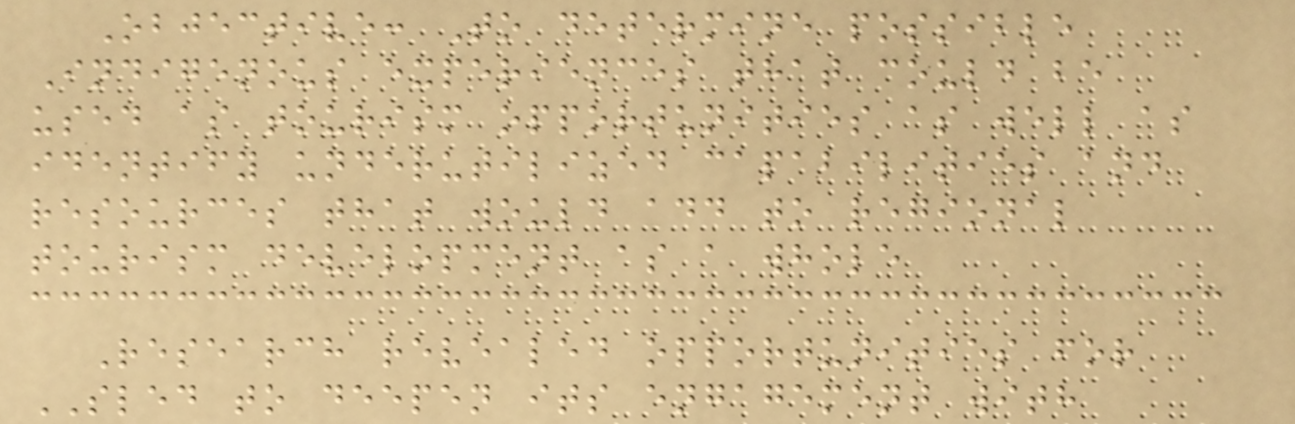Objective: To determine possible
Indigenous experiences that could be
used as tourism opportunities as well as
identify underutilized capabilities and
resources that would add to regional
tourism development as a whole
Research revealed opportunities for
SLED to deepen its engagement with
